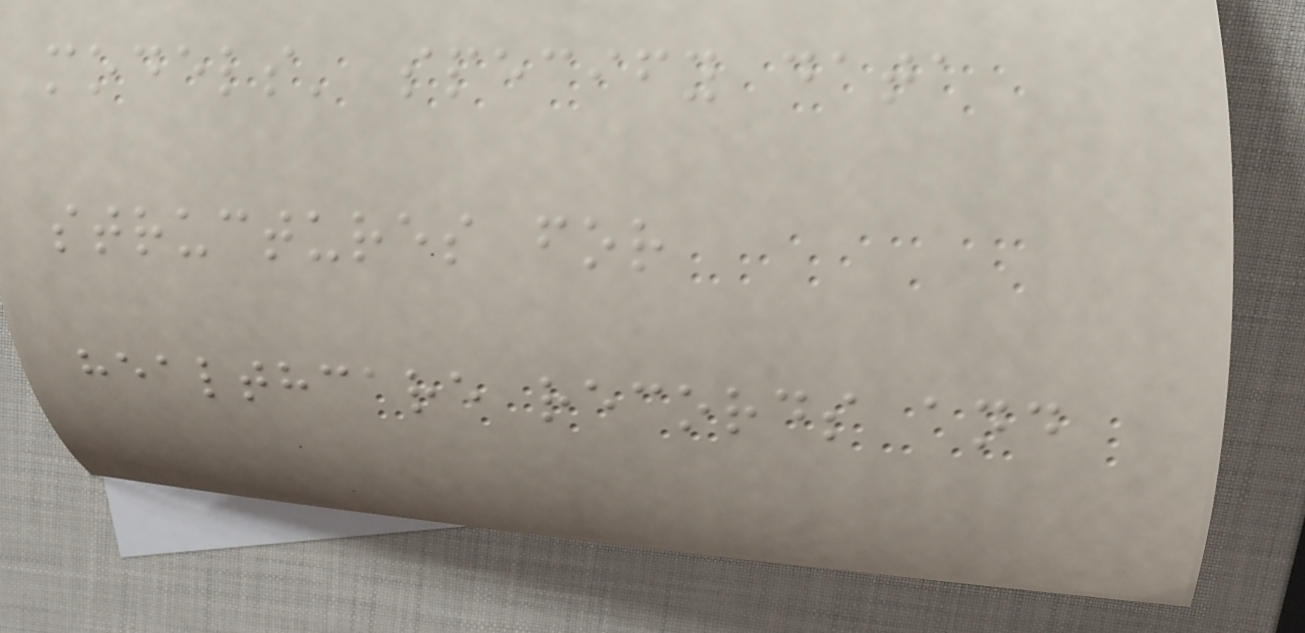models' specify data
structures for
healthcare records and
